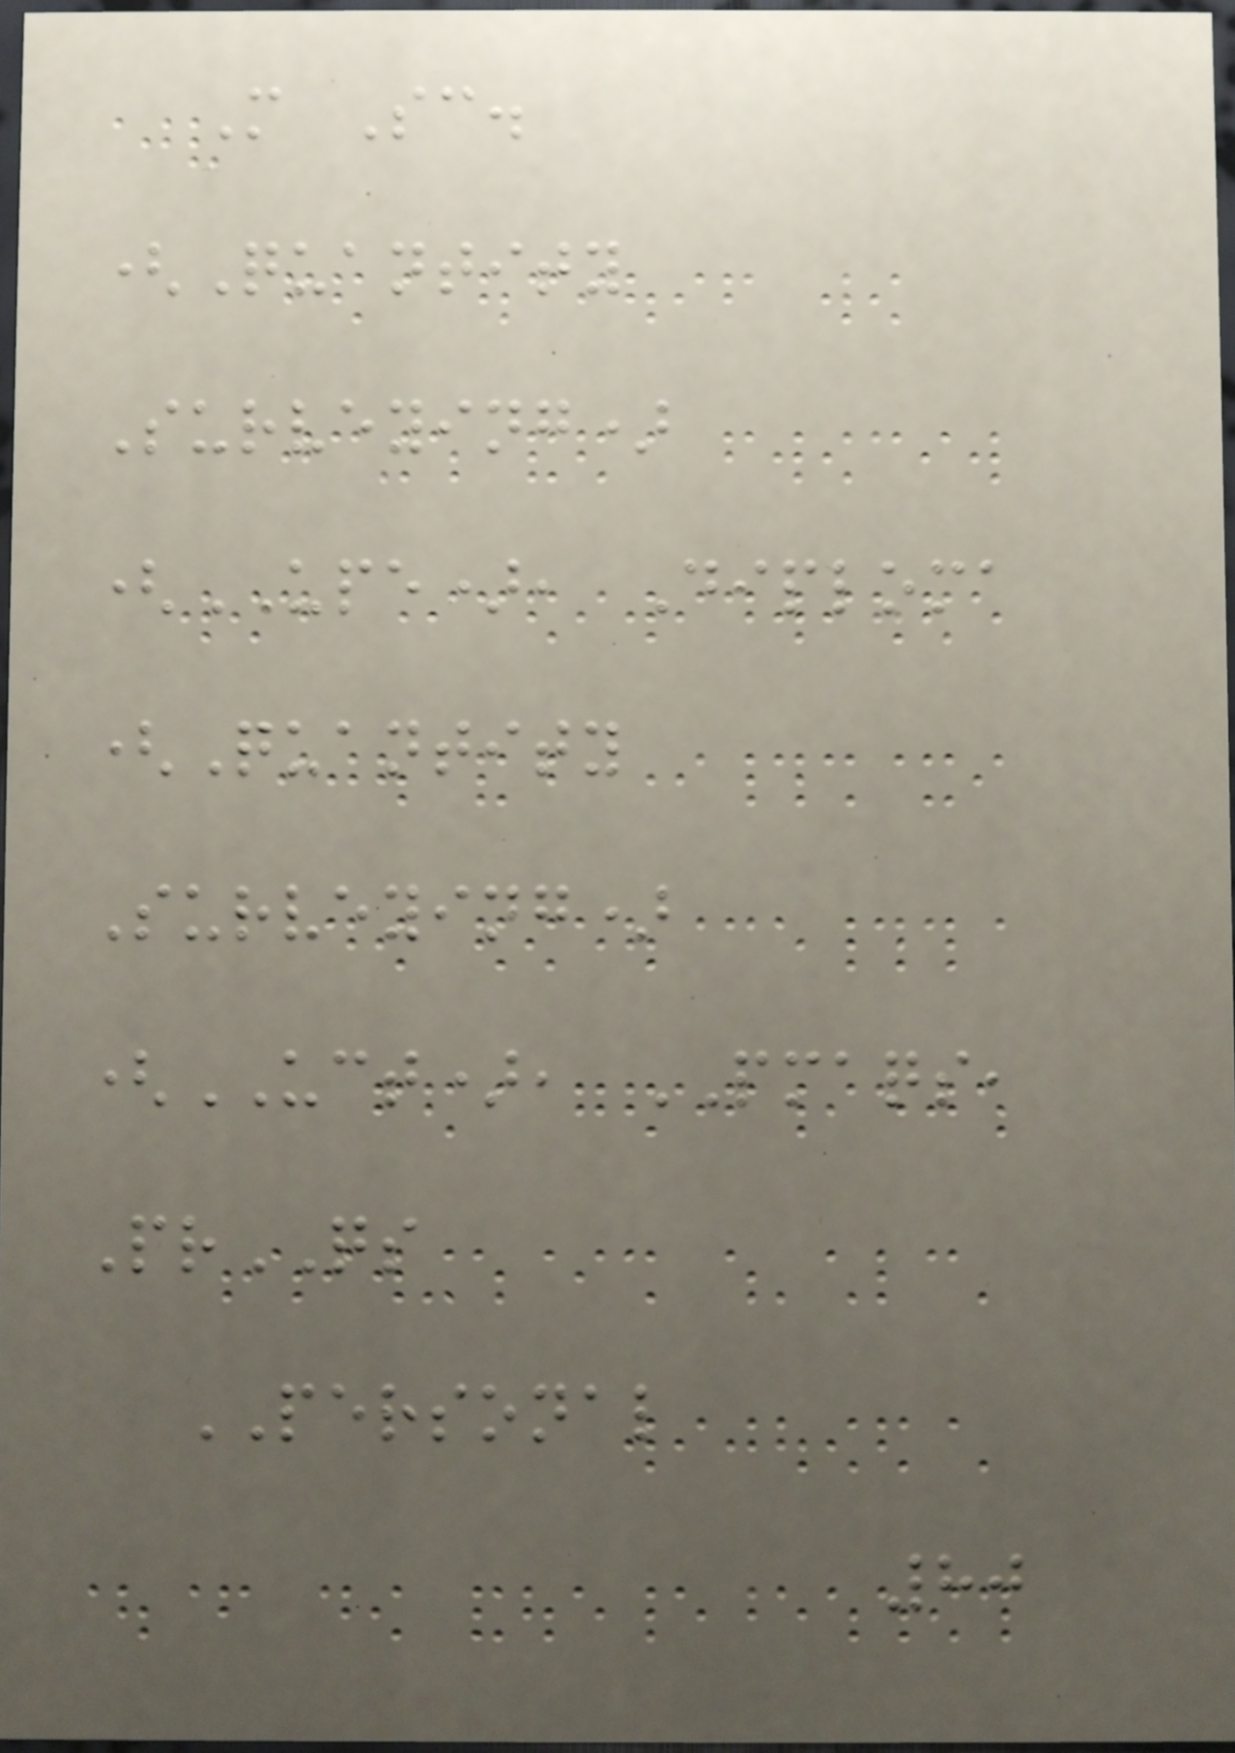M Sc.
(Quantity
Surveying)
(UPE), Diploma
(Quantity
Surveying)
(UCT), PMAQS,
PrQS
PERSONAL
80
